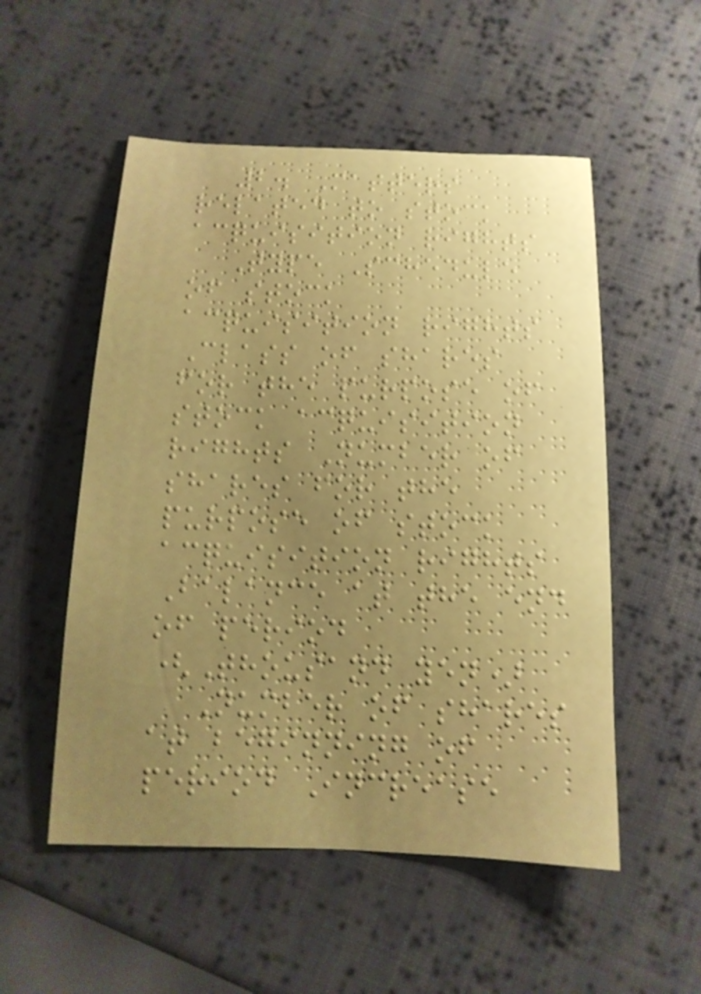2. Matters
related to stock
acquisition rights
Type Schedule
of stock
acquisition rights
Class of shares
for the purpose of
stock acquisition
rights Number of
shares for the
purpose of stock
acquisition rights
Balance at the end
of period
(Thousand yen)
Number of shares
at beginning of
period Increase
